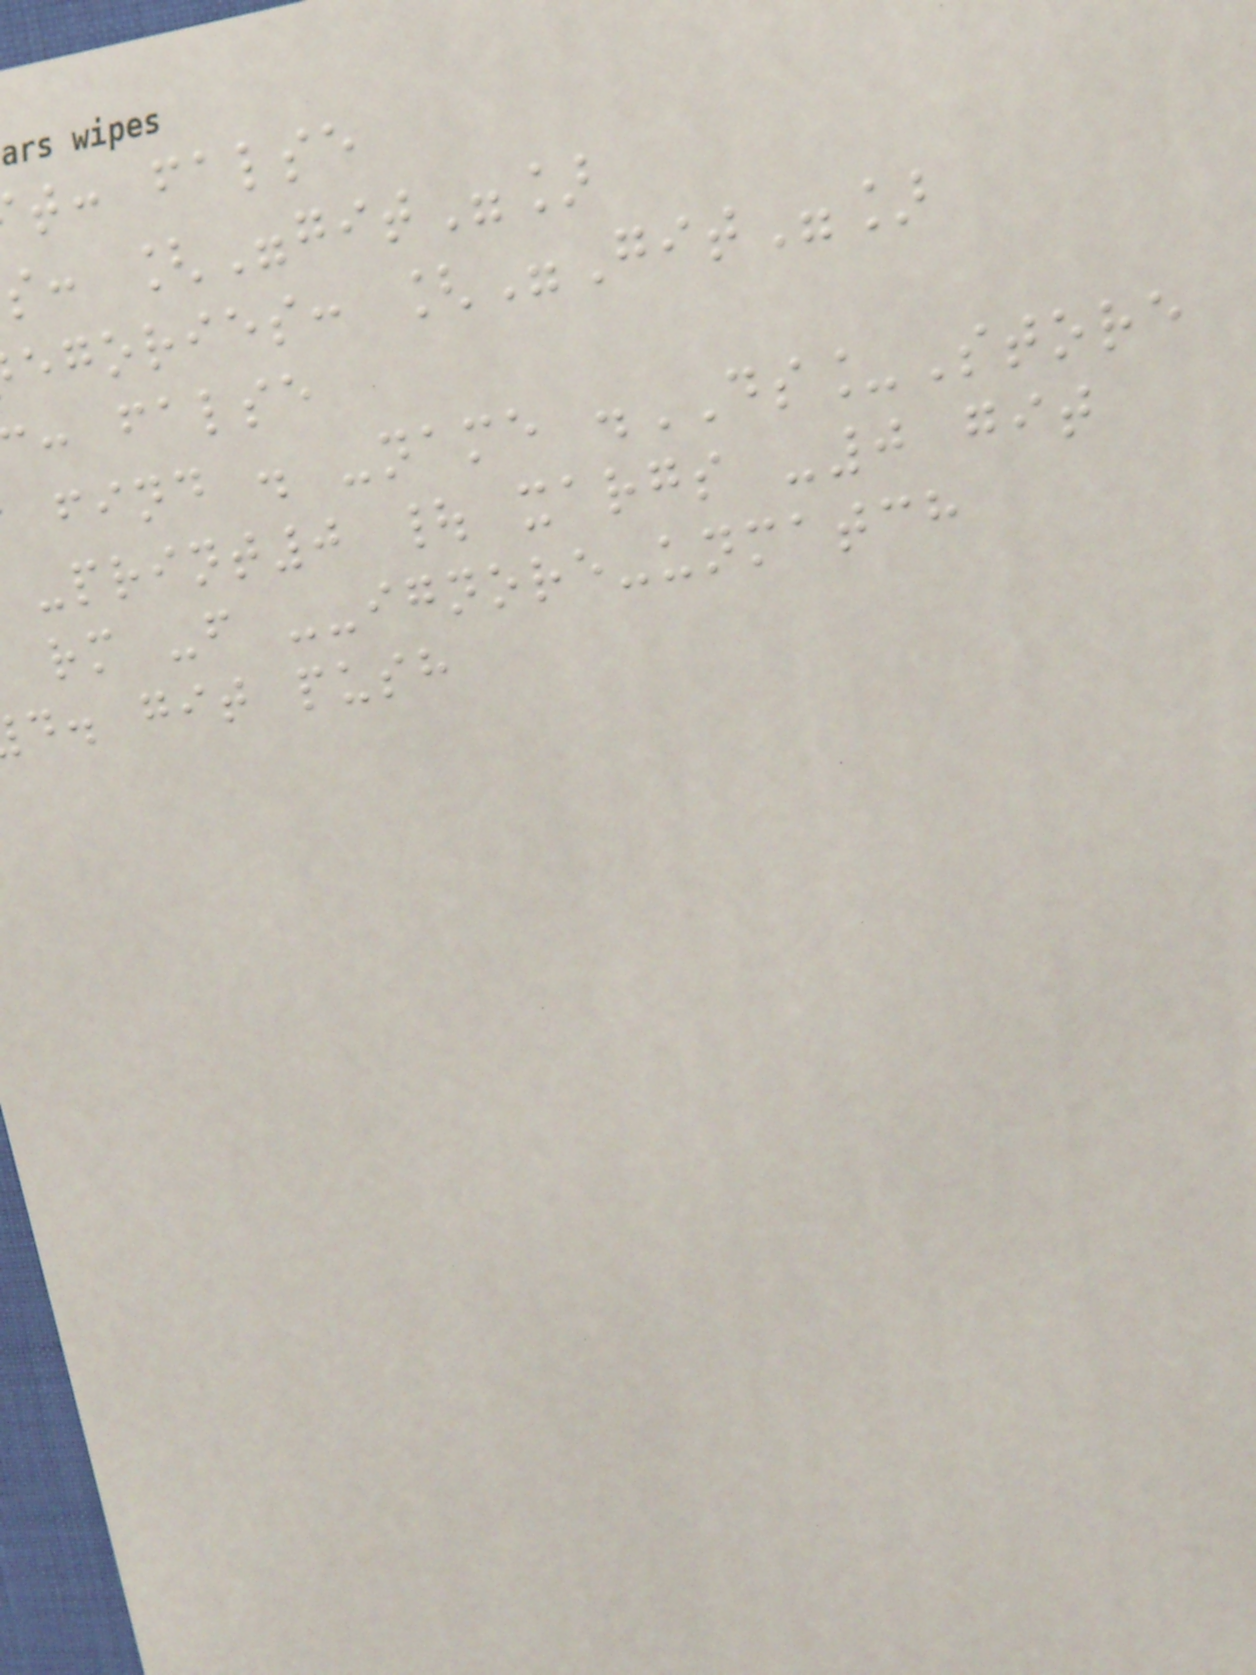t: false
s: ["git"]
egories: ["Git"]
: false
find . -name .DS_Store
-print0 | xargs -0 git
rm -f --ignore-unmatch
d. git push
